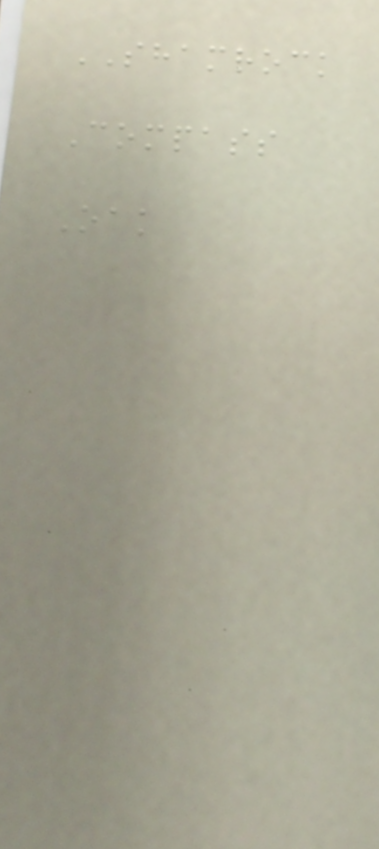SHAMROCK
Compass
Oak
